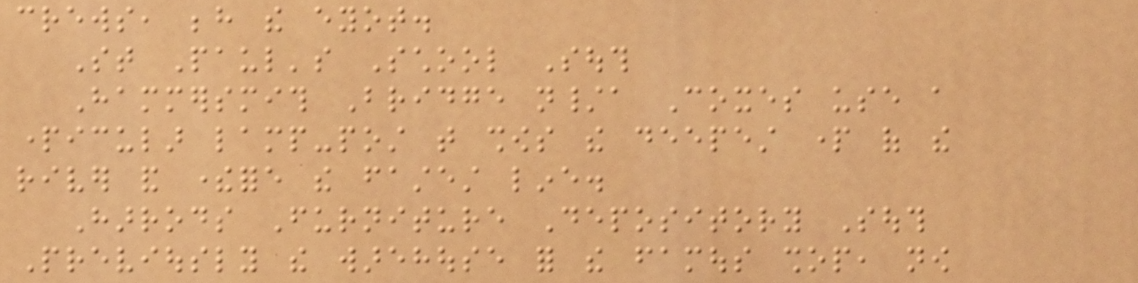crews, behind the eyot.
St Paul's School South
Hammersmith Bridge n/a Coxes use a
particular lamp-post that shows the deepest part of the
river and therefore the fastest line.
Harrods Furniture Depository South
Previously the warehouse for the famous shop, now
